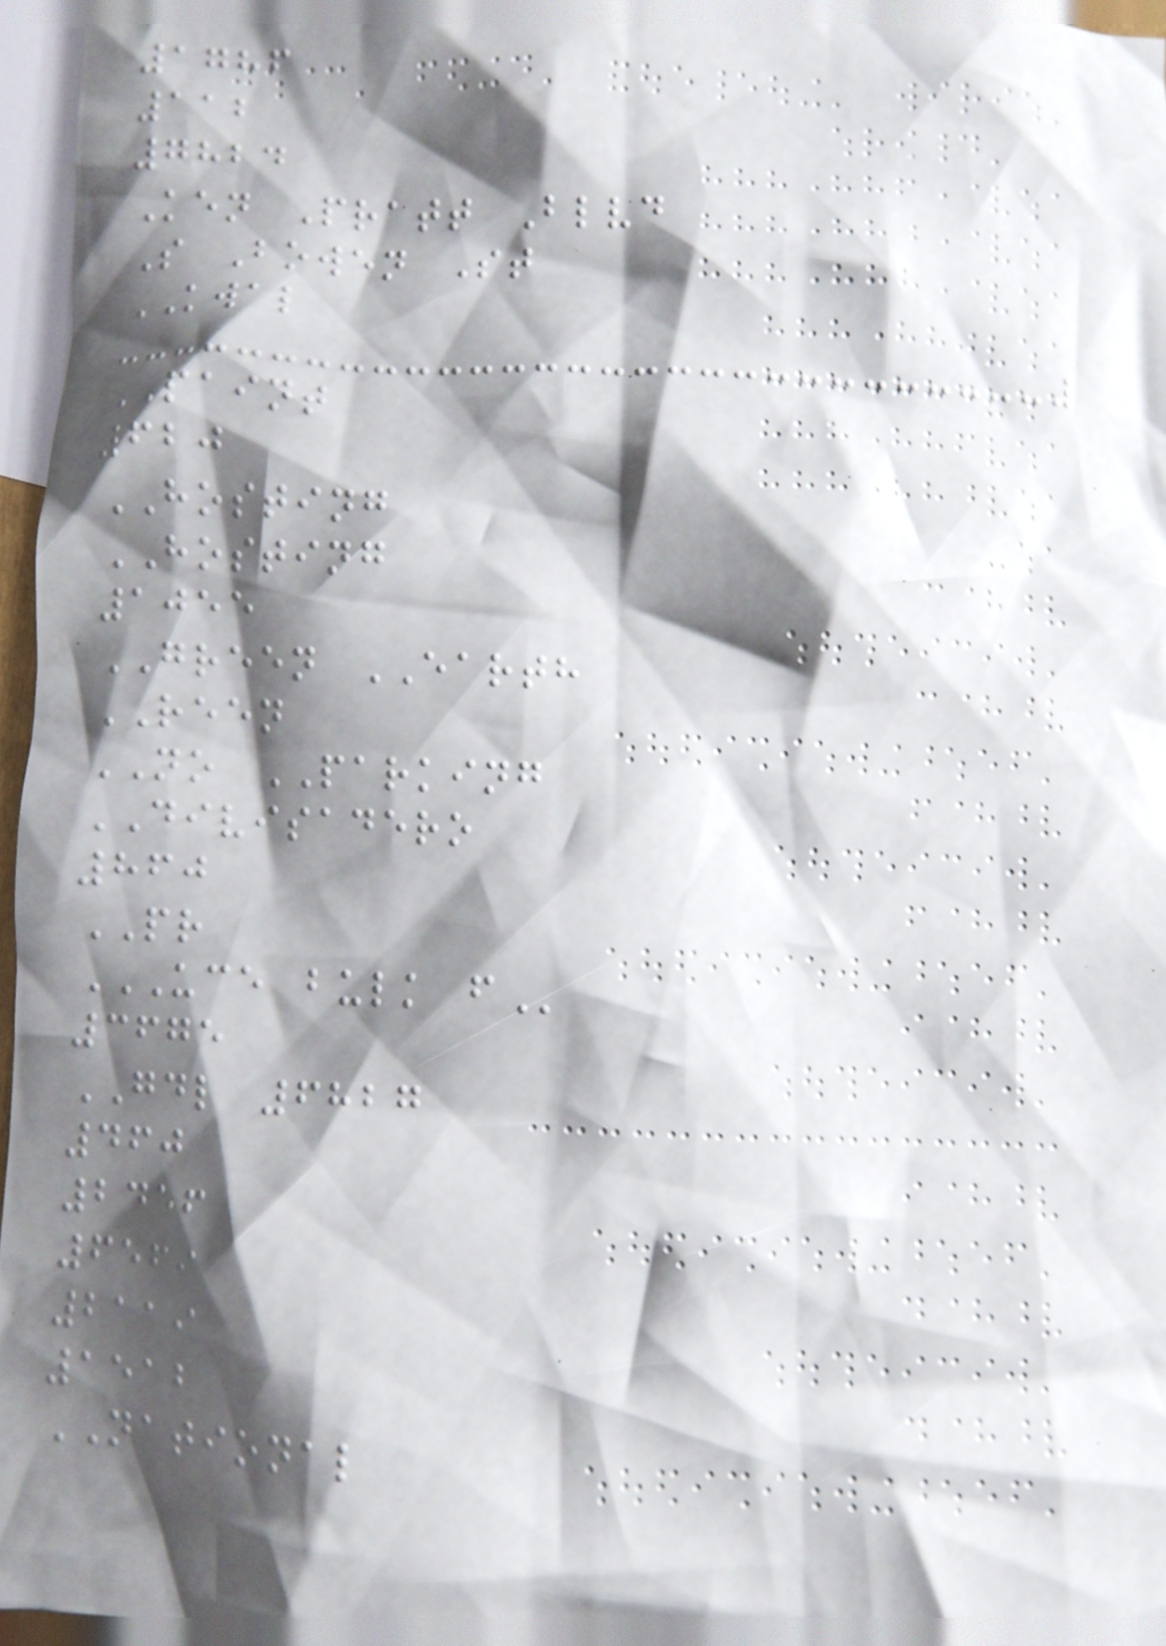1786
112
7824
Ken Pratt Blvd
S Bowen St
KWAL
PAINT
620
HOSTING
HOSTING
1055
GREEN EARTH
REEN
NO PARKING
DIVISADERO
860
PR
UCE BULK F
3675
GDL 6827
460
2456
6569
2119
1512
NATIONAL
